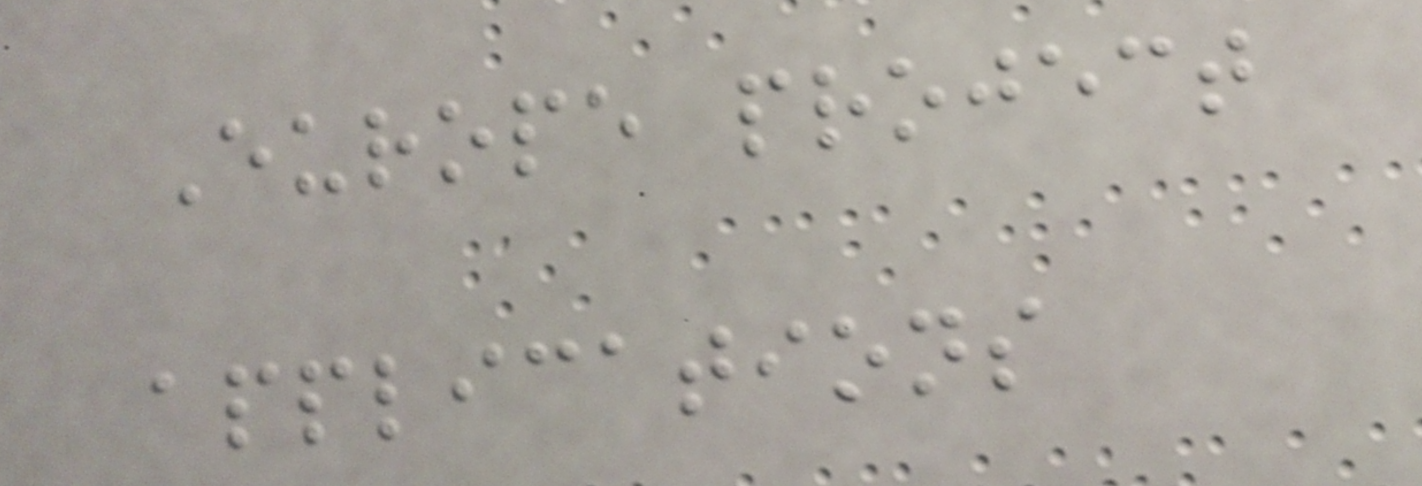Europe project
applications
